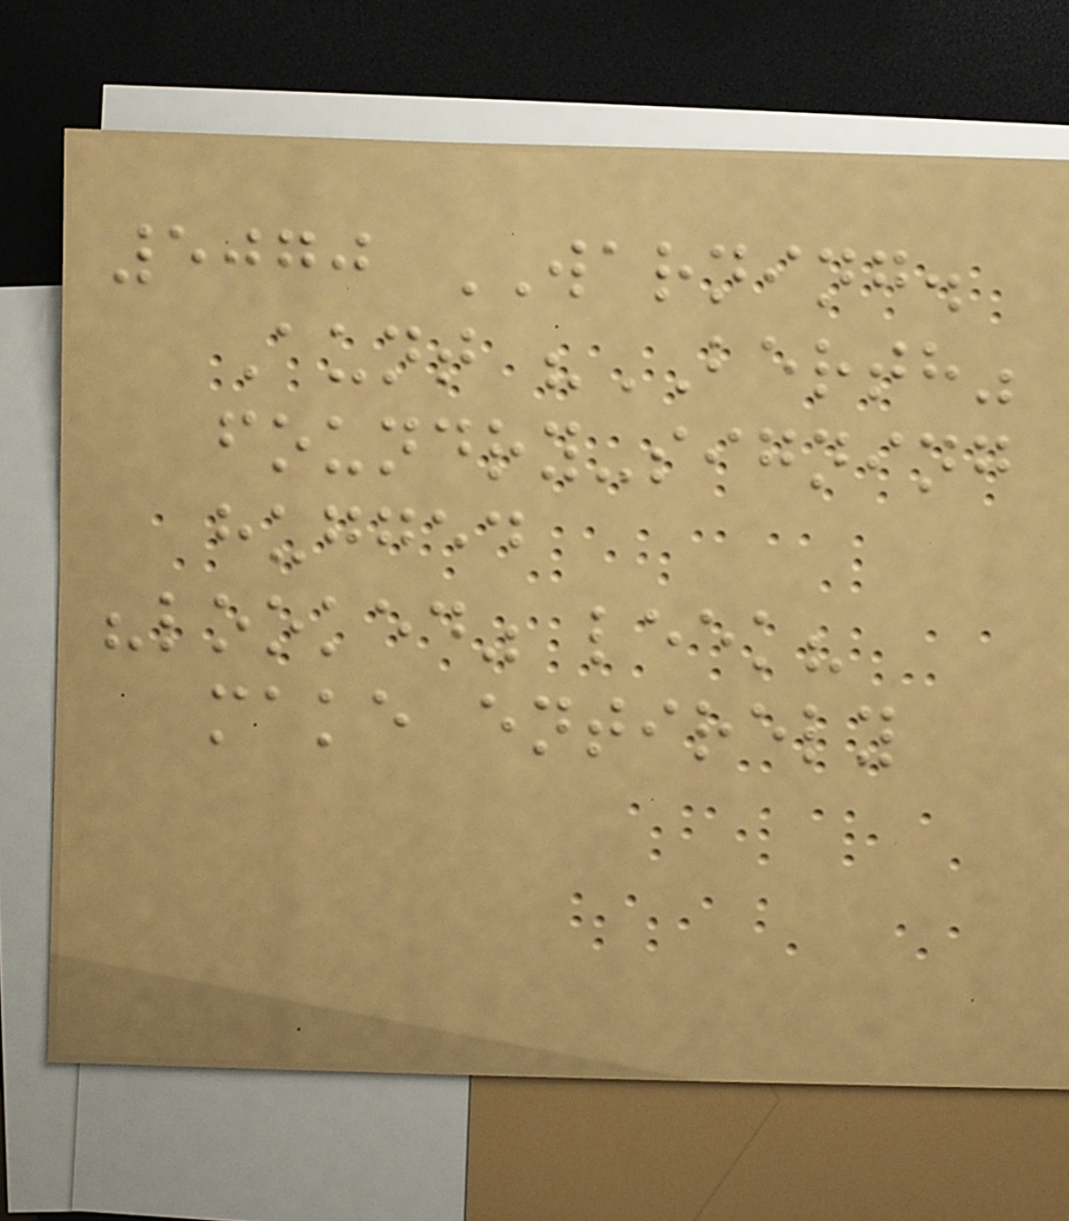5070 WARNING.
Aunt "BERTH"
foundry-signing
hugged
"looked" leek?
make entirely
